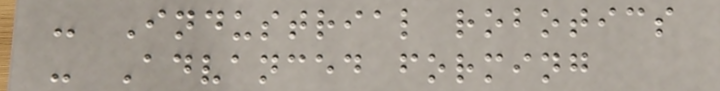- Industrial robotics
- Advanced forming
